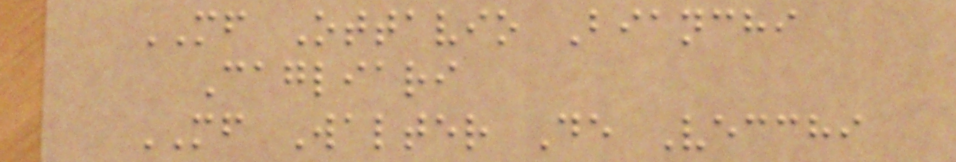MF Ottavio Bianchi
Cagliari
MF Walter De Vecchi
